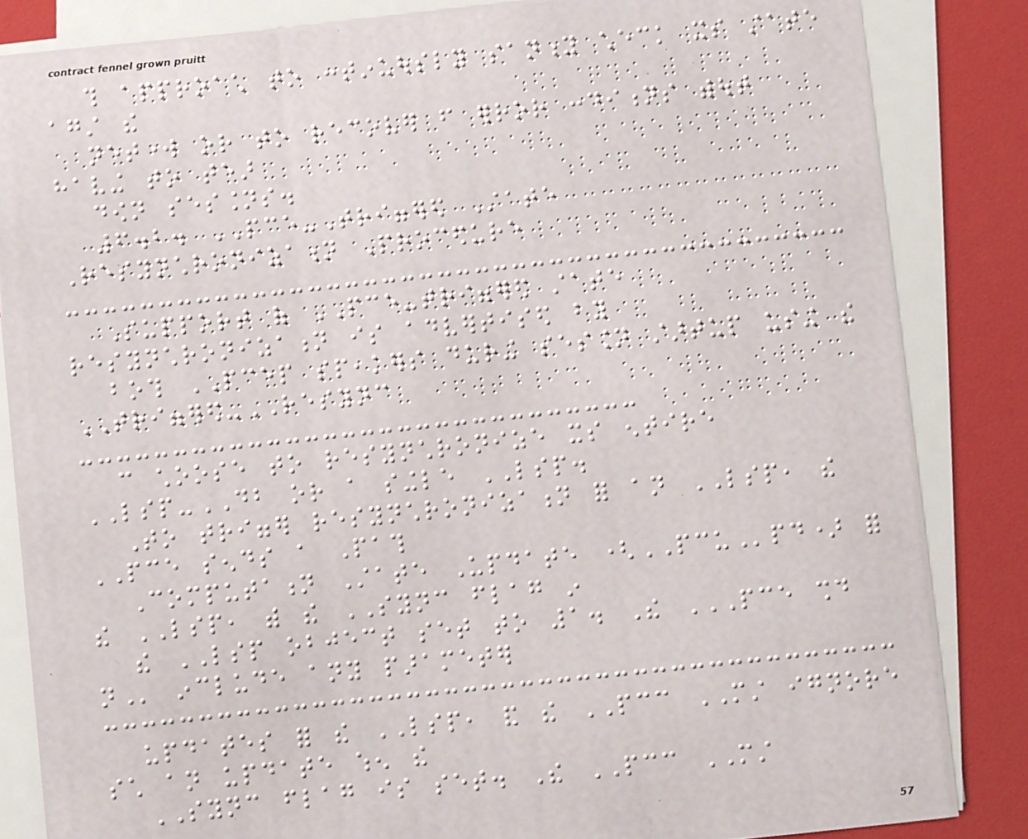this approach to continuously sanity check its state
against the
network or to recover from error conditions without
having to tear
down sessions.
6.2. PCE-Triggered State
Resynchronization Procedure
Support of PCE-triggered state
resynchronization is advertised by
both PCEP speakers during session startup using the
TRIGGERED-RESYNC
can choose to resynchronize its entire
LSP-DB or a single LSP.
To trigger resynchronization for an LSP, the
PCE sends a Path
Computation State Update (PCUpd) for
the LSP, with the SYNC flag in
the LSP object set to 1. The PCE SHOULD
NOT include any parameter
updates for the LSP, and the PCC MUST ignore
such an update when the
SYNC flag is set. The PCC MUST
